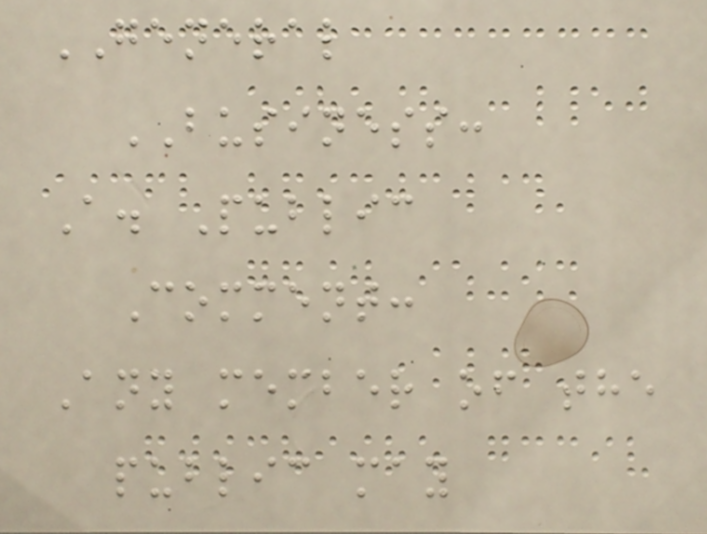GENERAL
BUSINESS:
A. Public
Comment:
Any member of the
public may
